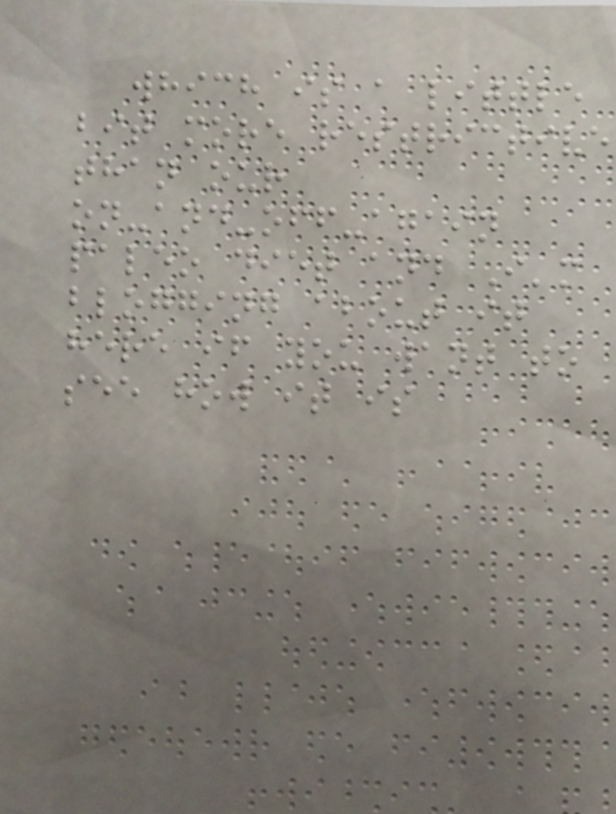which is a little
bit more restrictive
than our
on-and-off-again
paleo diet and I'm
blogging about it
here if you want to
see how it is
